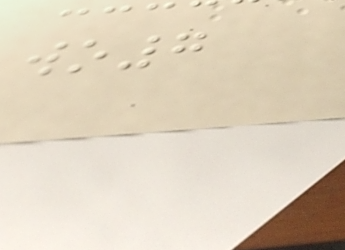wo7
